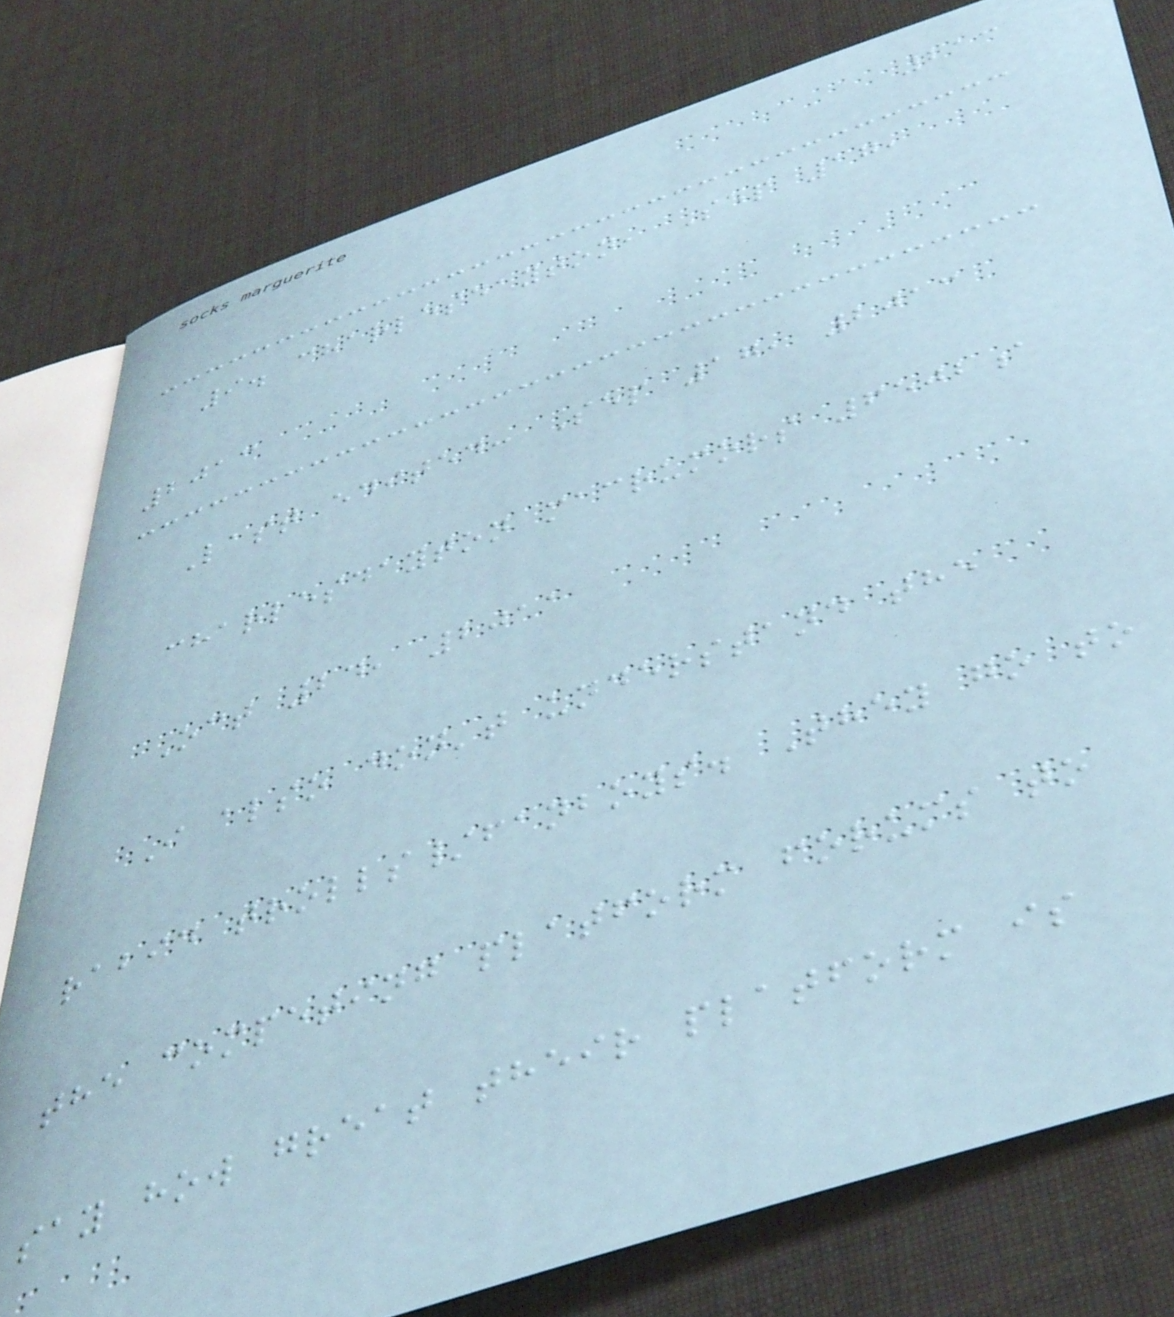213
9. charlesdayton, Sep 17,
2013
Last edited: Sep 17, 2013
charlesdayton macrumors 6502a
Oct 24, 2011
I also don't understand the
rabid trolls/fanboys. They go to
the competing platform forums to
say how great their platform is
